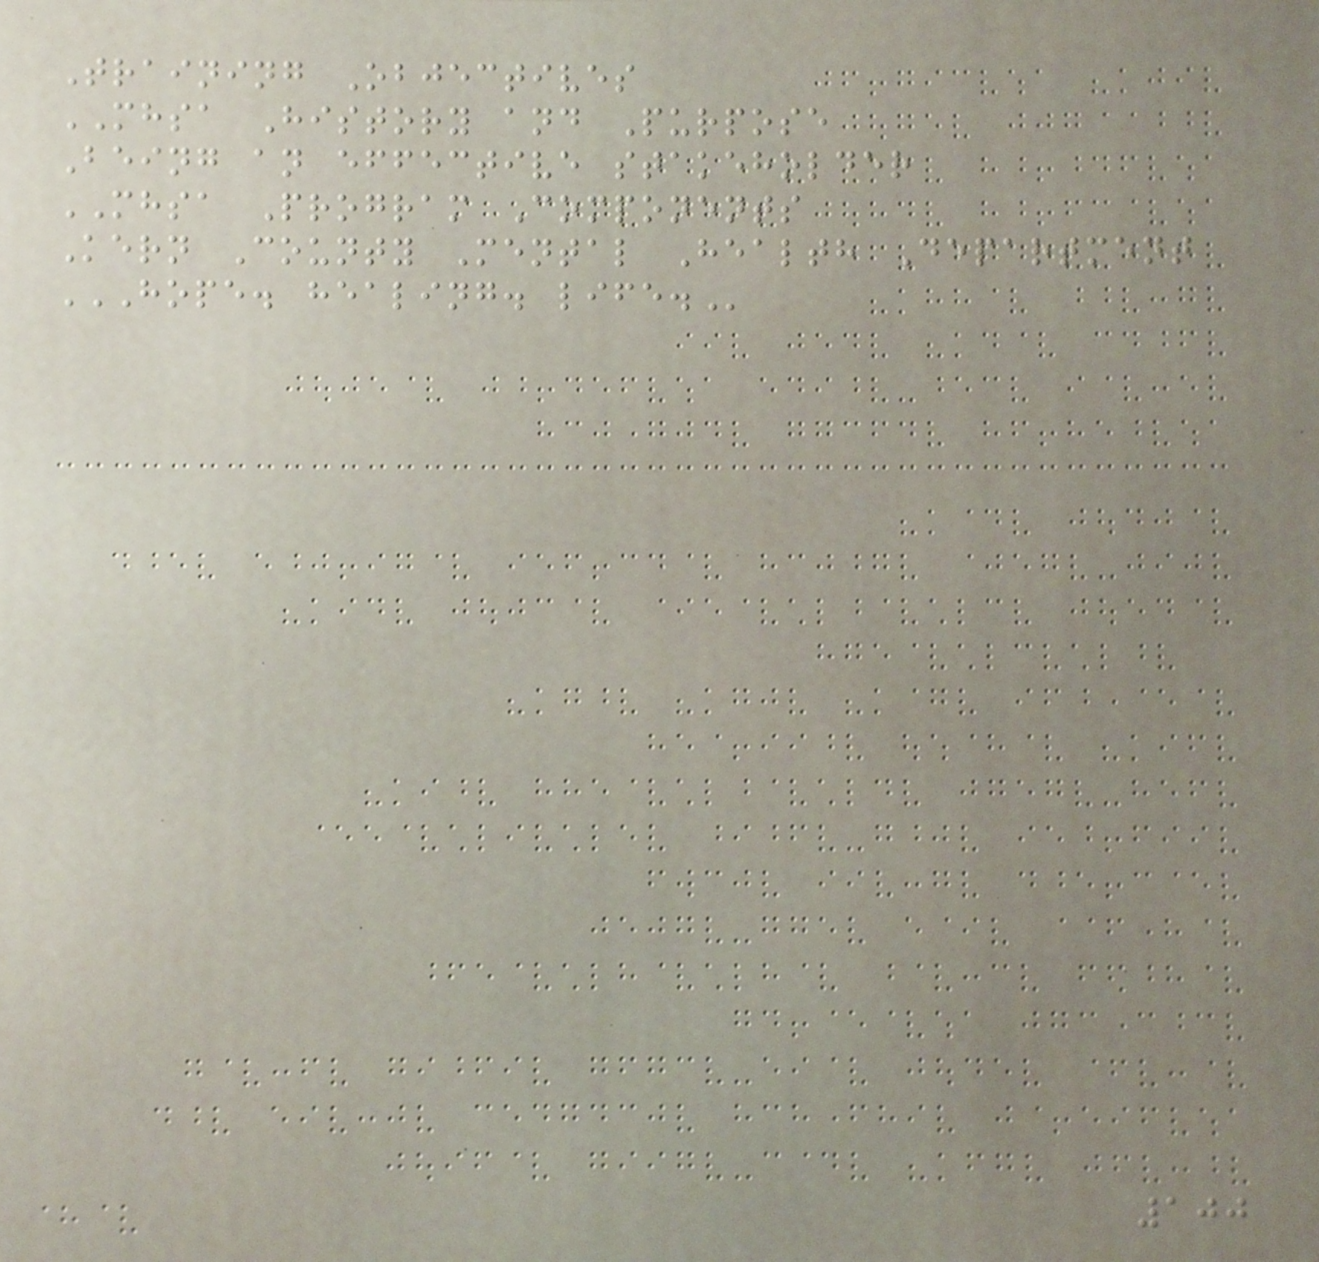Training Objectives
MHSA History and Purpose
Being an effective stakeholder
MHSA Program Components
Kern County Mental Health Department
HOPE. HEALING. LIFE.
100
